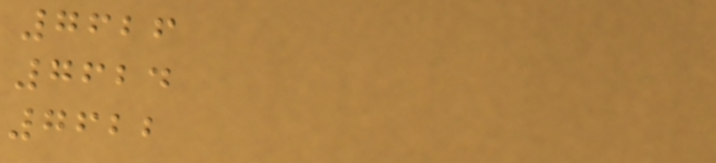7626
7624
7622
